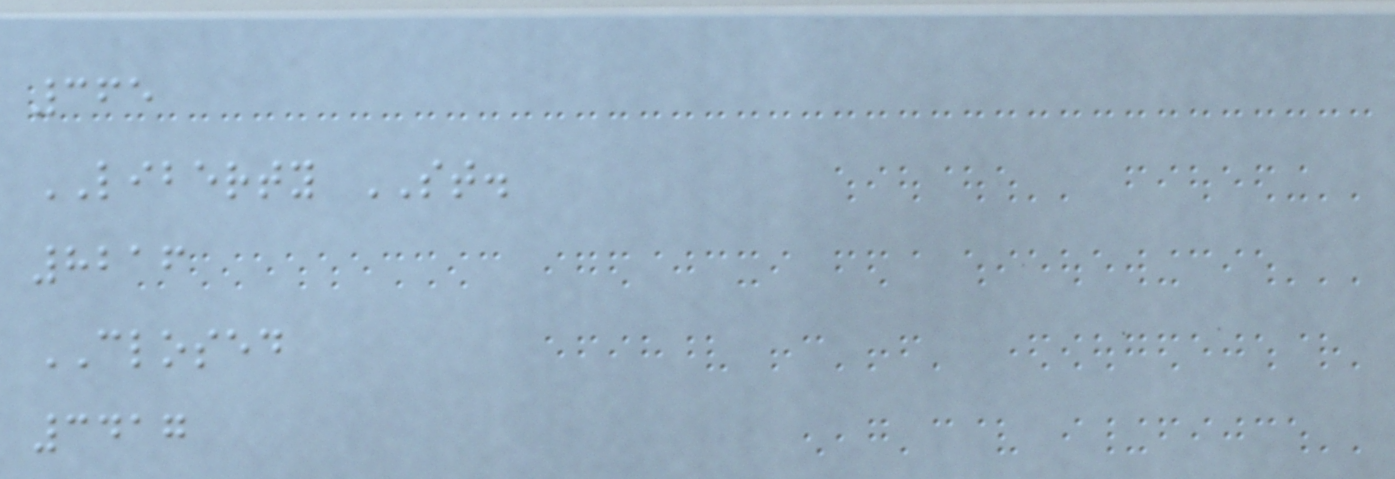365
LIBERTY ST.
8216
CLOSED
3417
